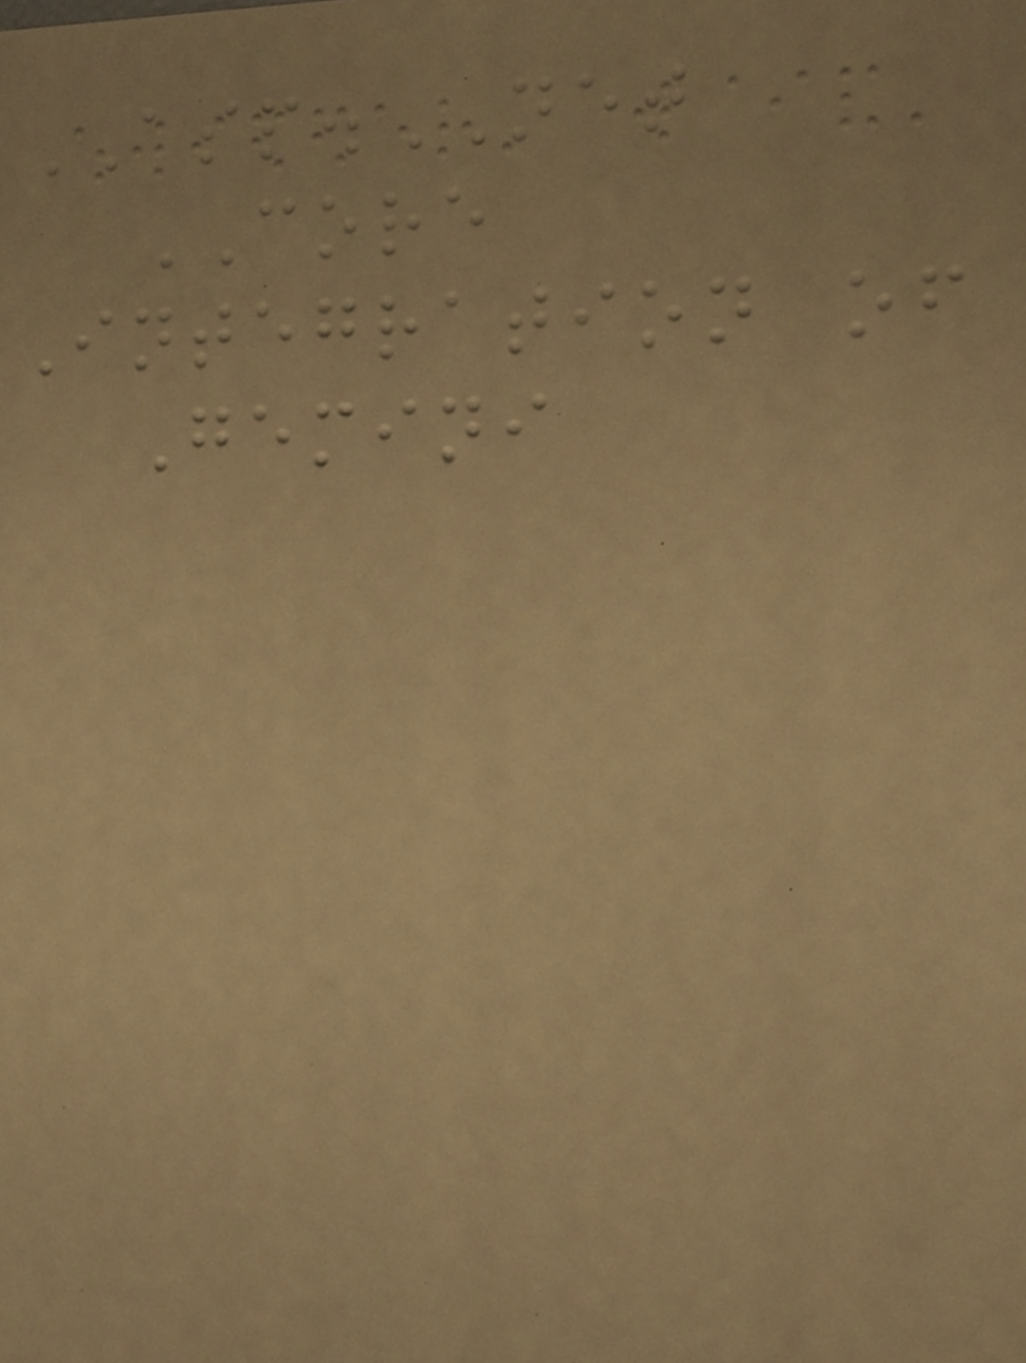ASP.NET
CORE
Integration of
Gemini
